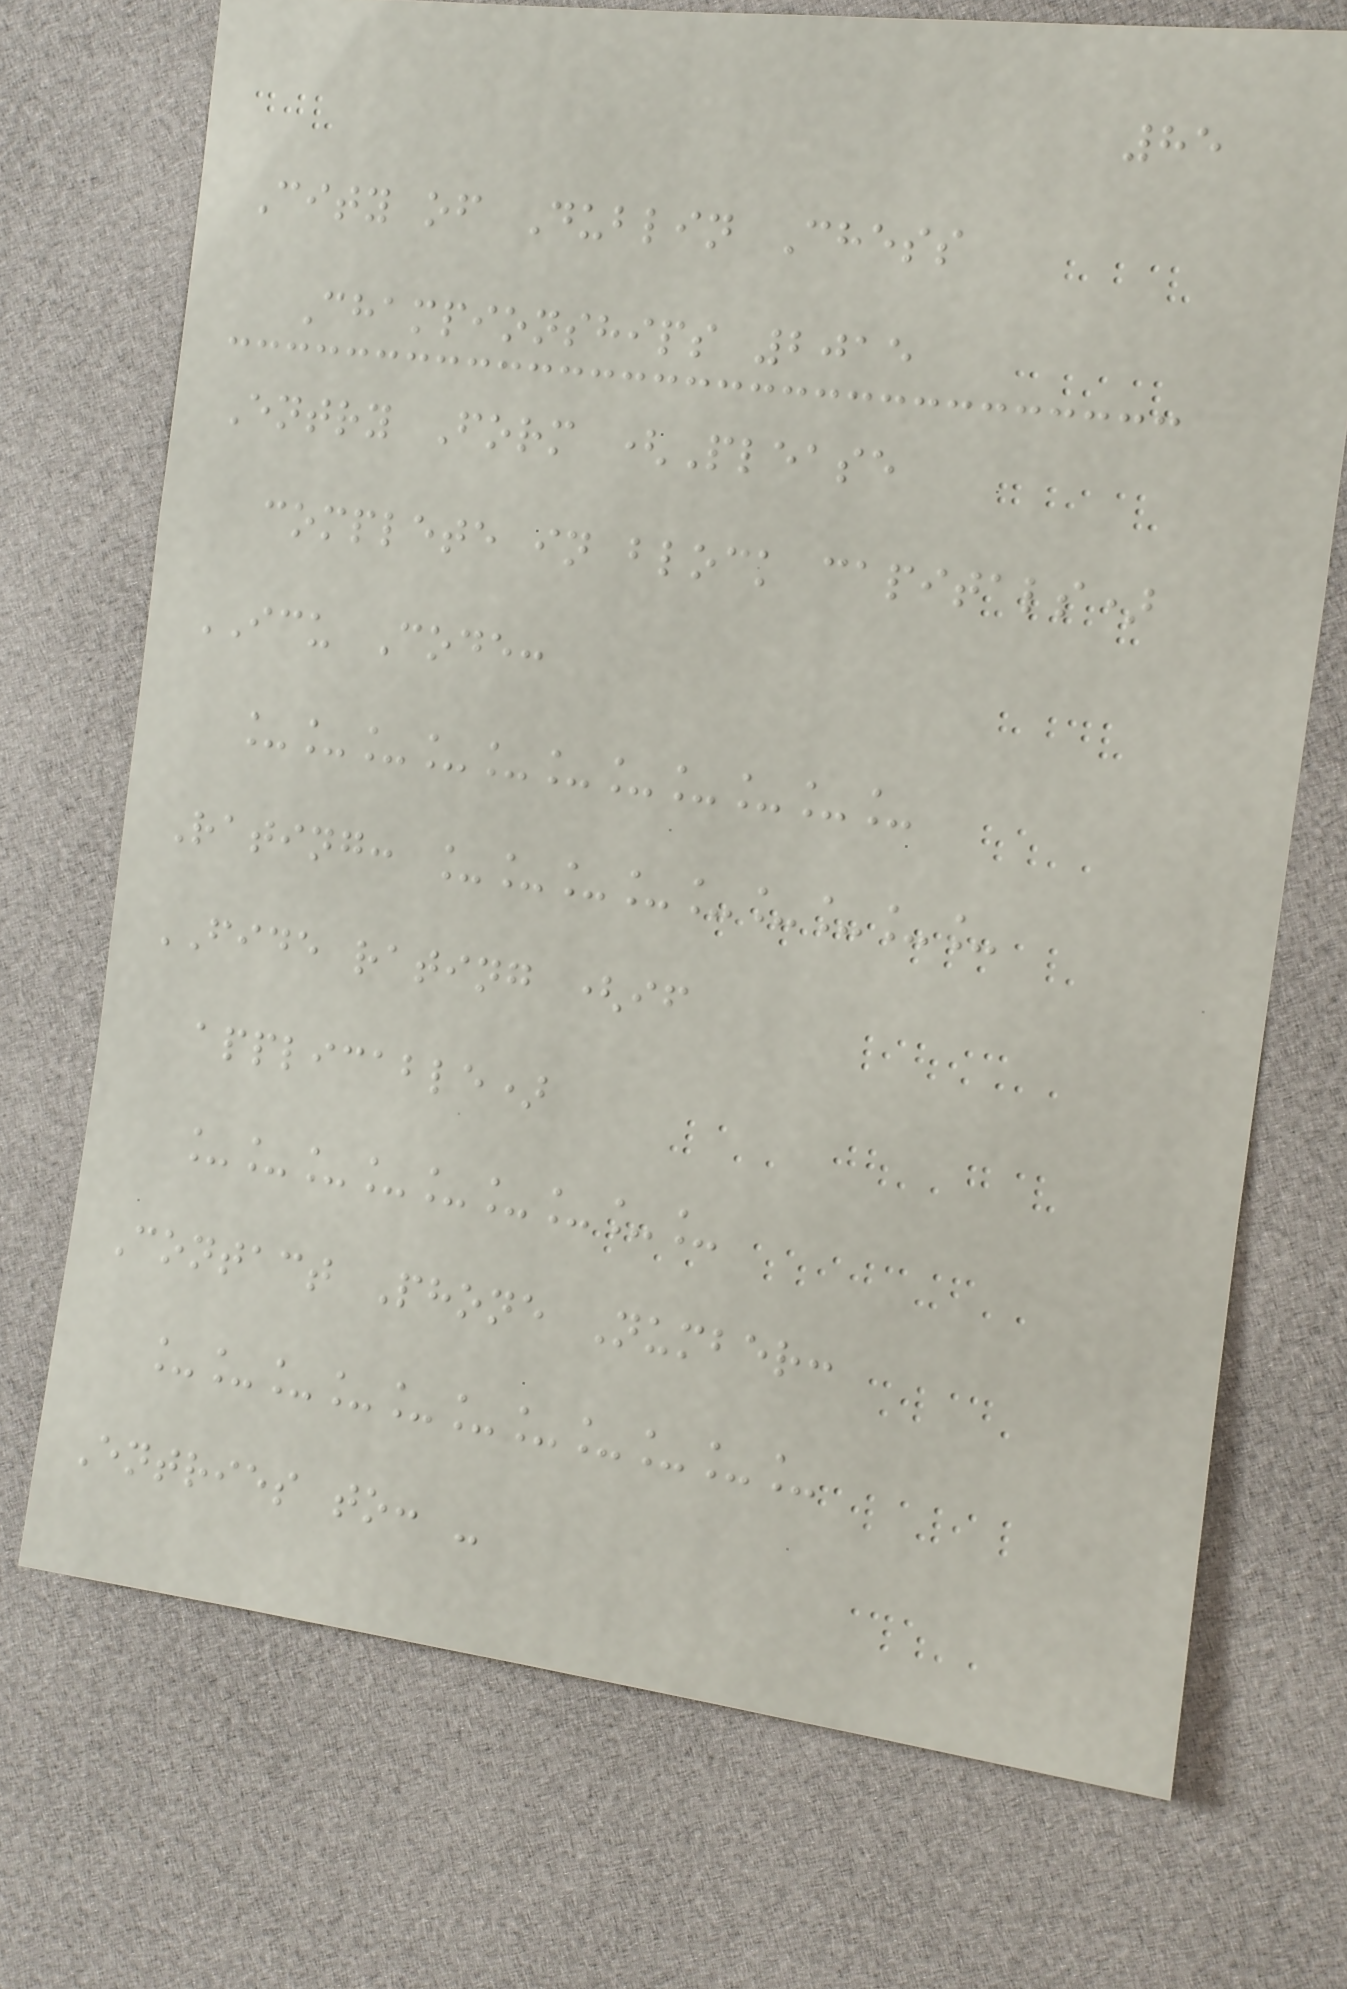85
City of Dublin Chess
Championships 2015
Entry Form (Please
complete in block capitals)
ICU Code:
___________
Rating: _________
FIDE rating (if
applicable)
_________
Contact Phone Number:
___________
Entries to: -
